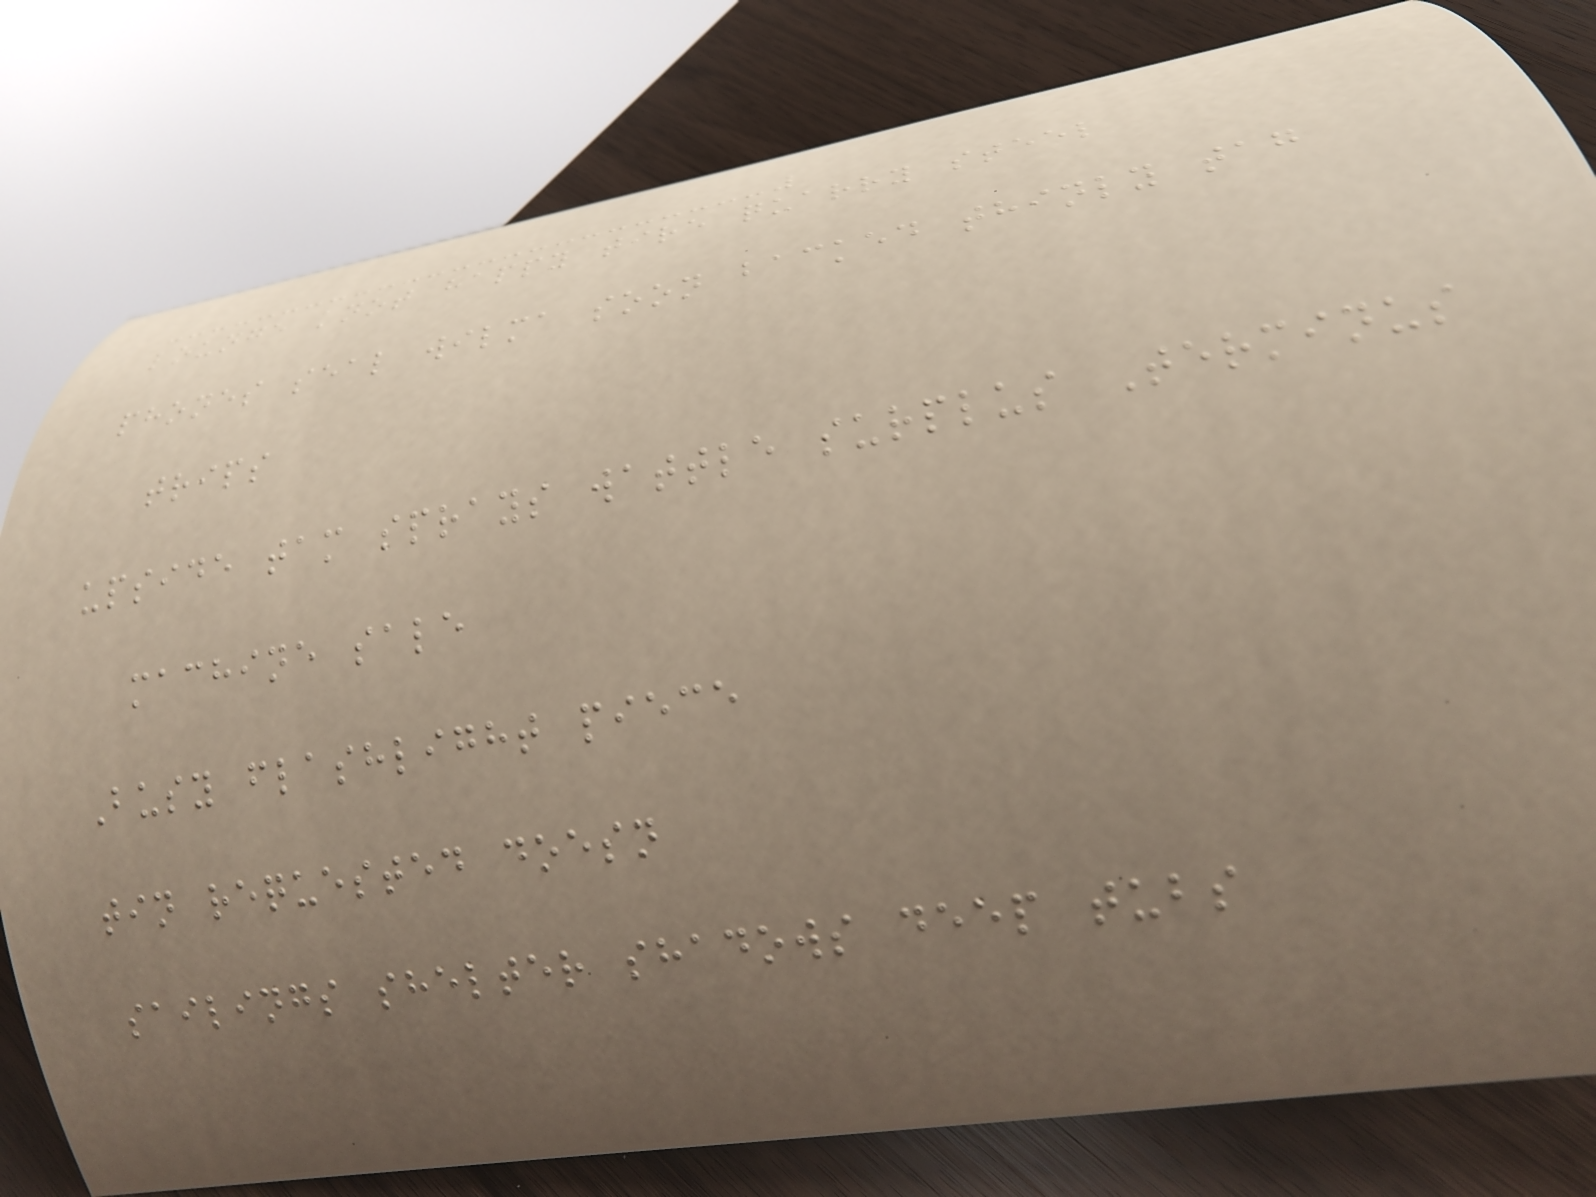lounge knot happy tire quarry steel
phones seal wilma soon backed thinly tag
trips
upside tam sprays wattle surplus Terminus
machine sale
Busy flashlight piece
tin requested doesn
sailings shelter shadows deep tubs
